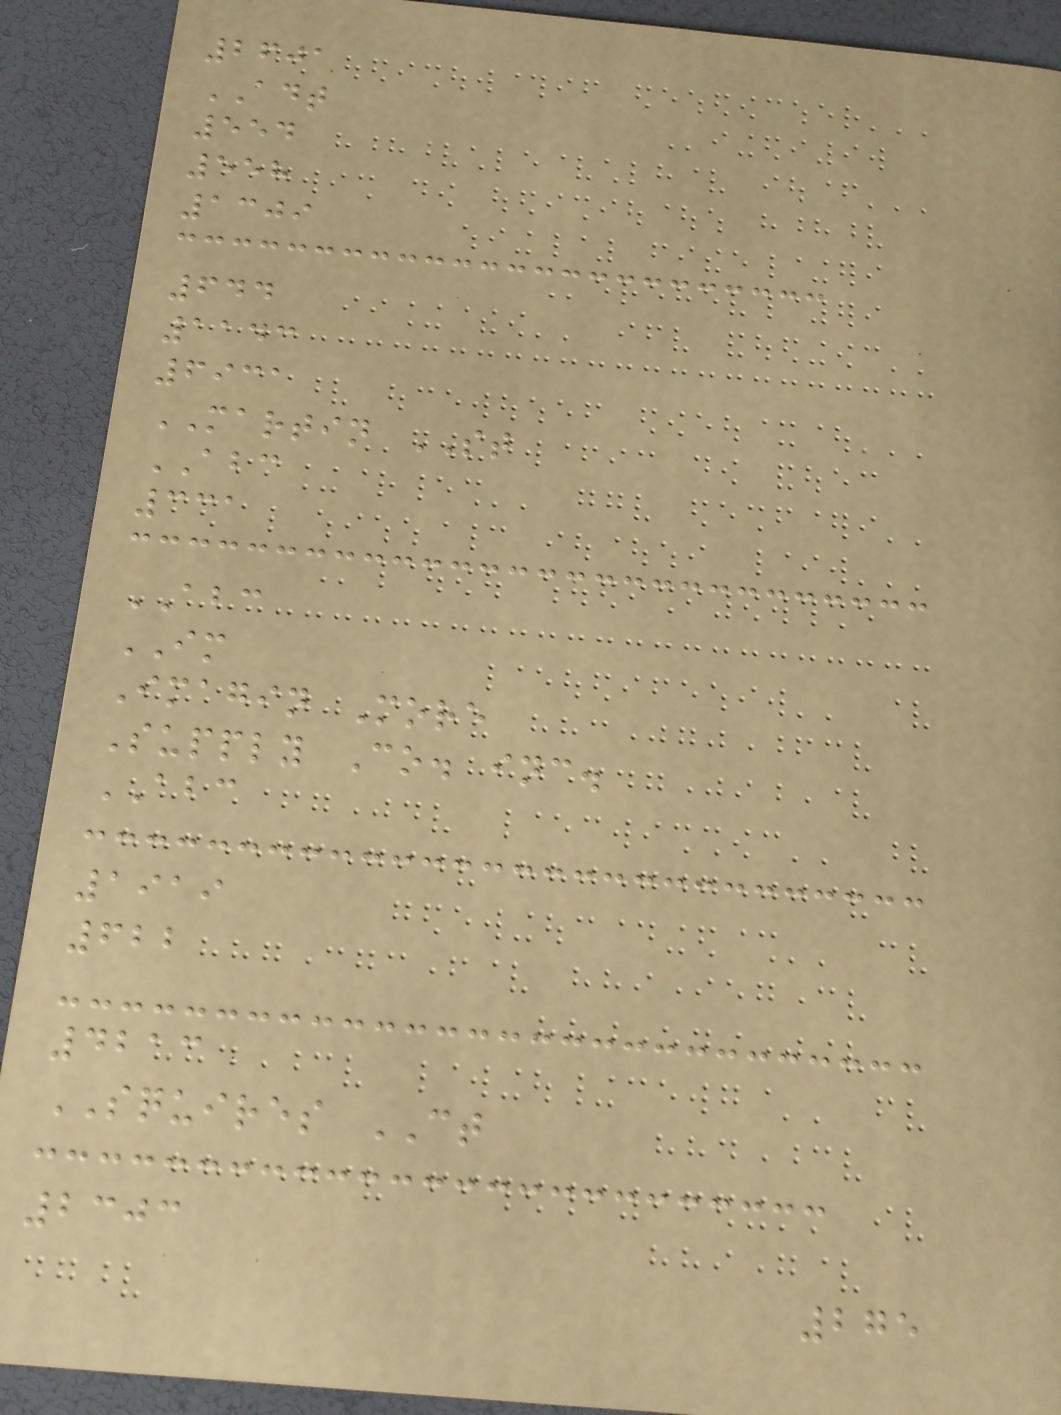2601
ADT
554
558
1309
644
1143
6931
MARTIN ST
ABC
331
ABC
IM
Imagin More
Supply Co. inc.
ABC
1919
622
4213
SQUIRES CT
2303
275
